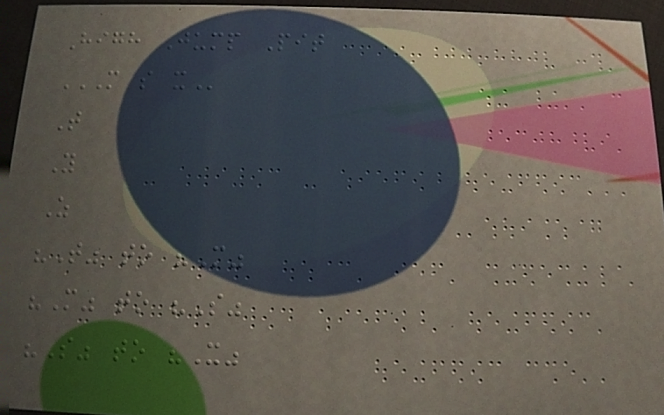High Jump Pit
M S X
T
Y
Z
"T" to "M"
"M" to "S"
"S" to "X"
